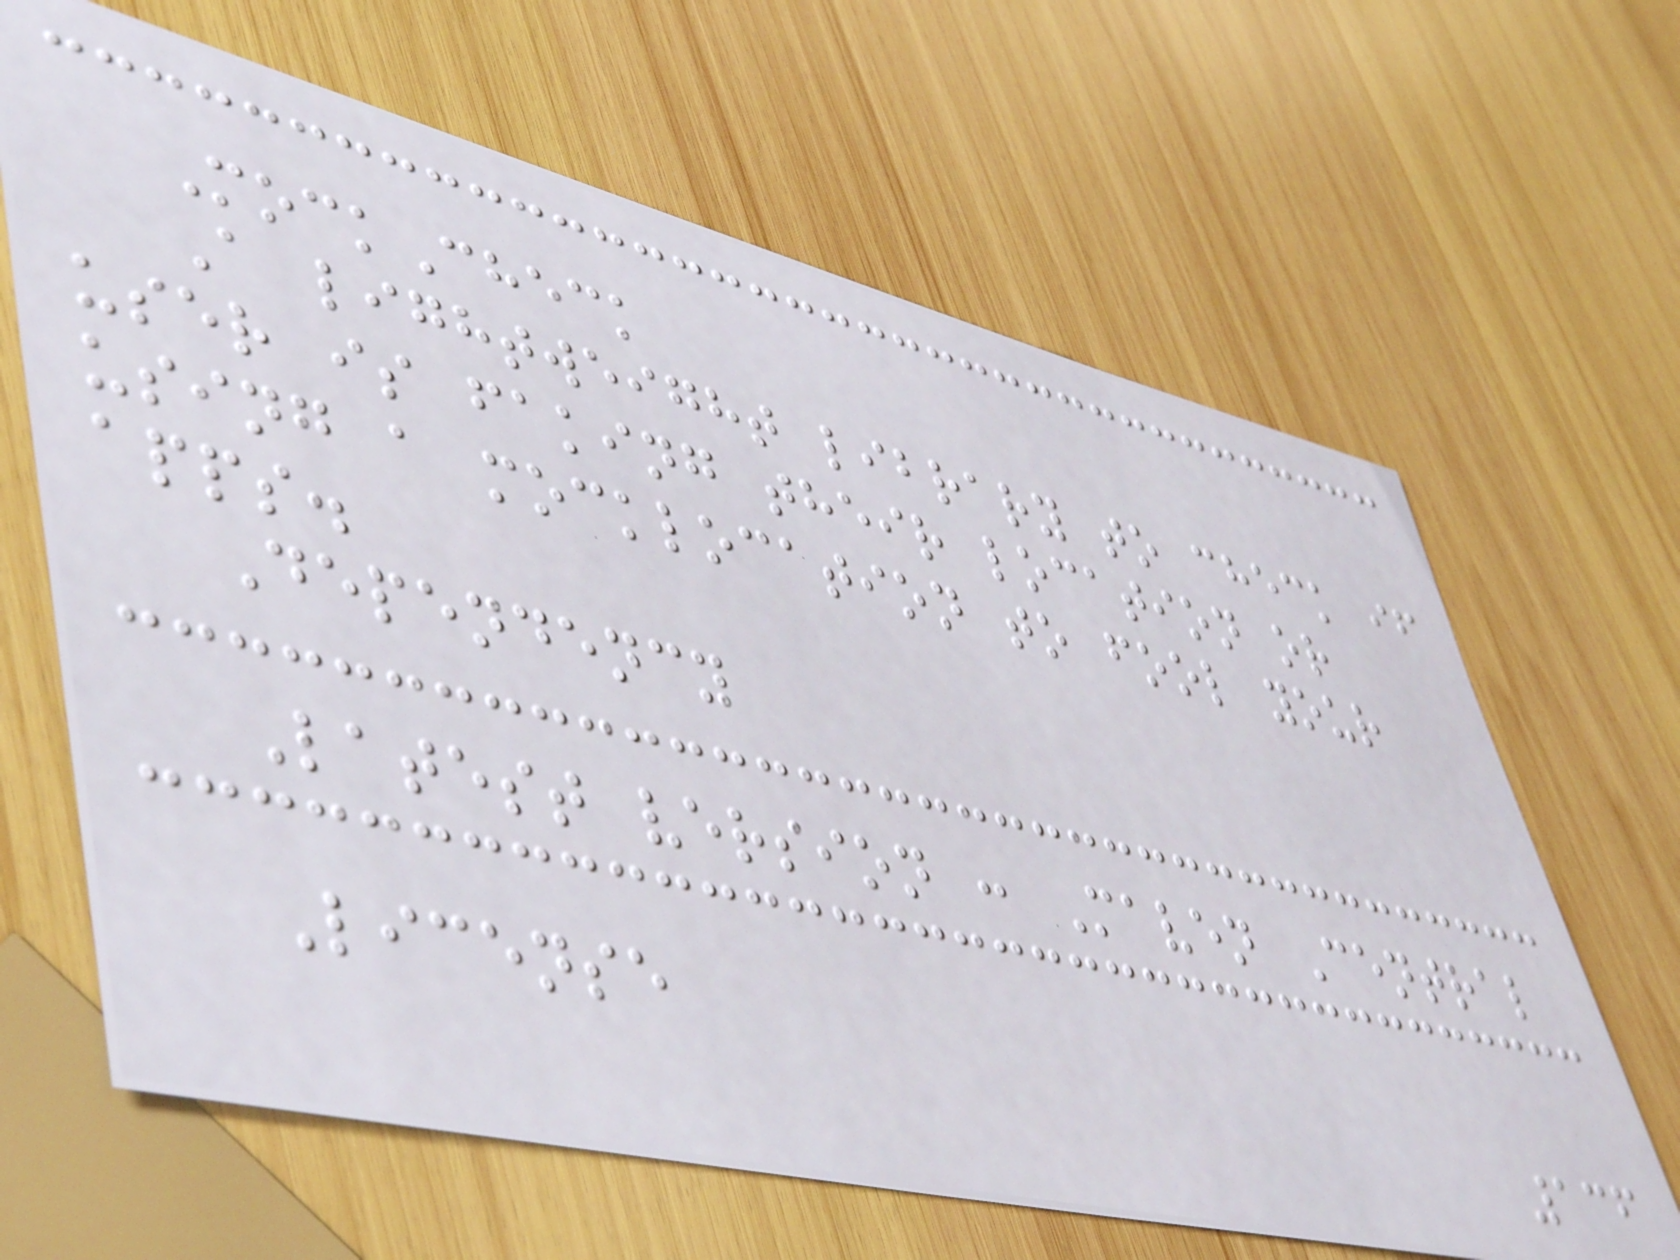MockCheck
A lightweight library to check if
user is faking their location or
using a mocklocation to fool your
apps.
Dependency
Latest version : Maven Central
License
136
